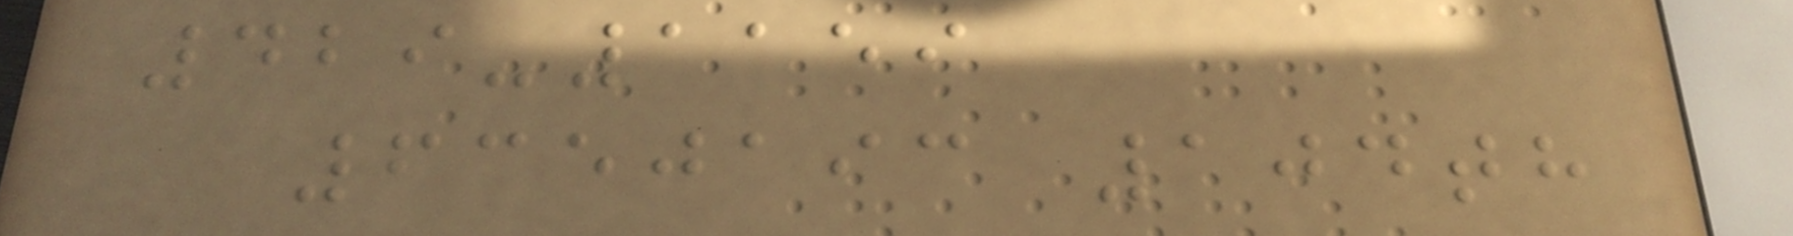429-1159
6350193 104th
